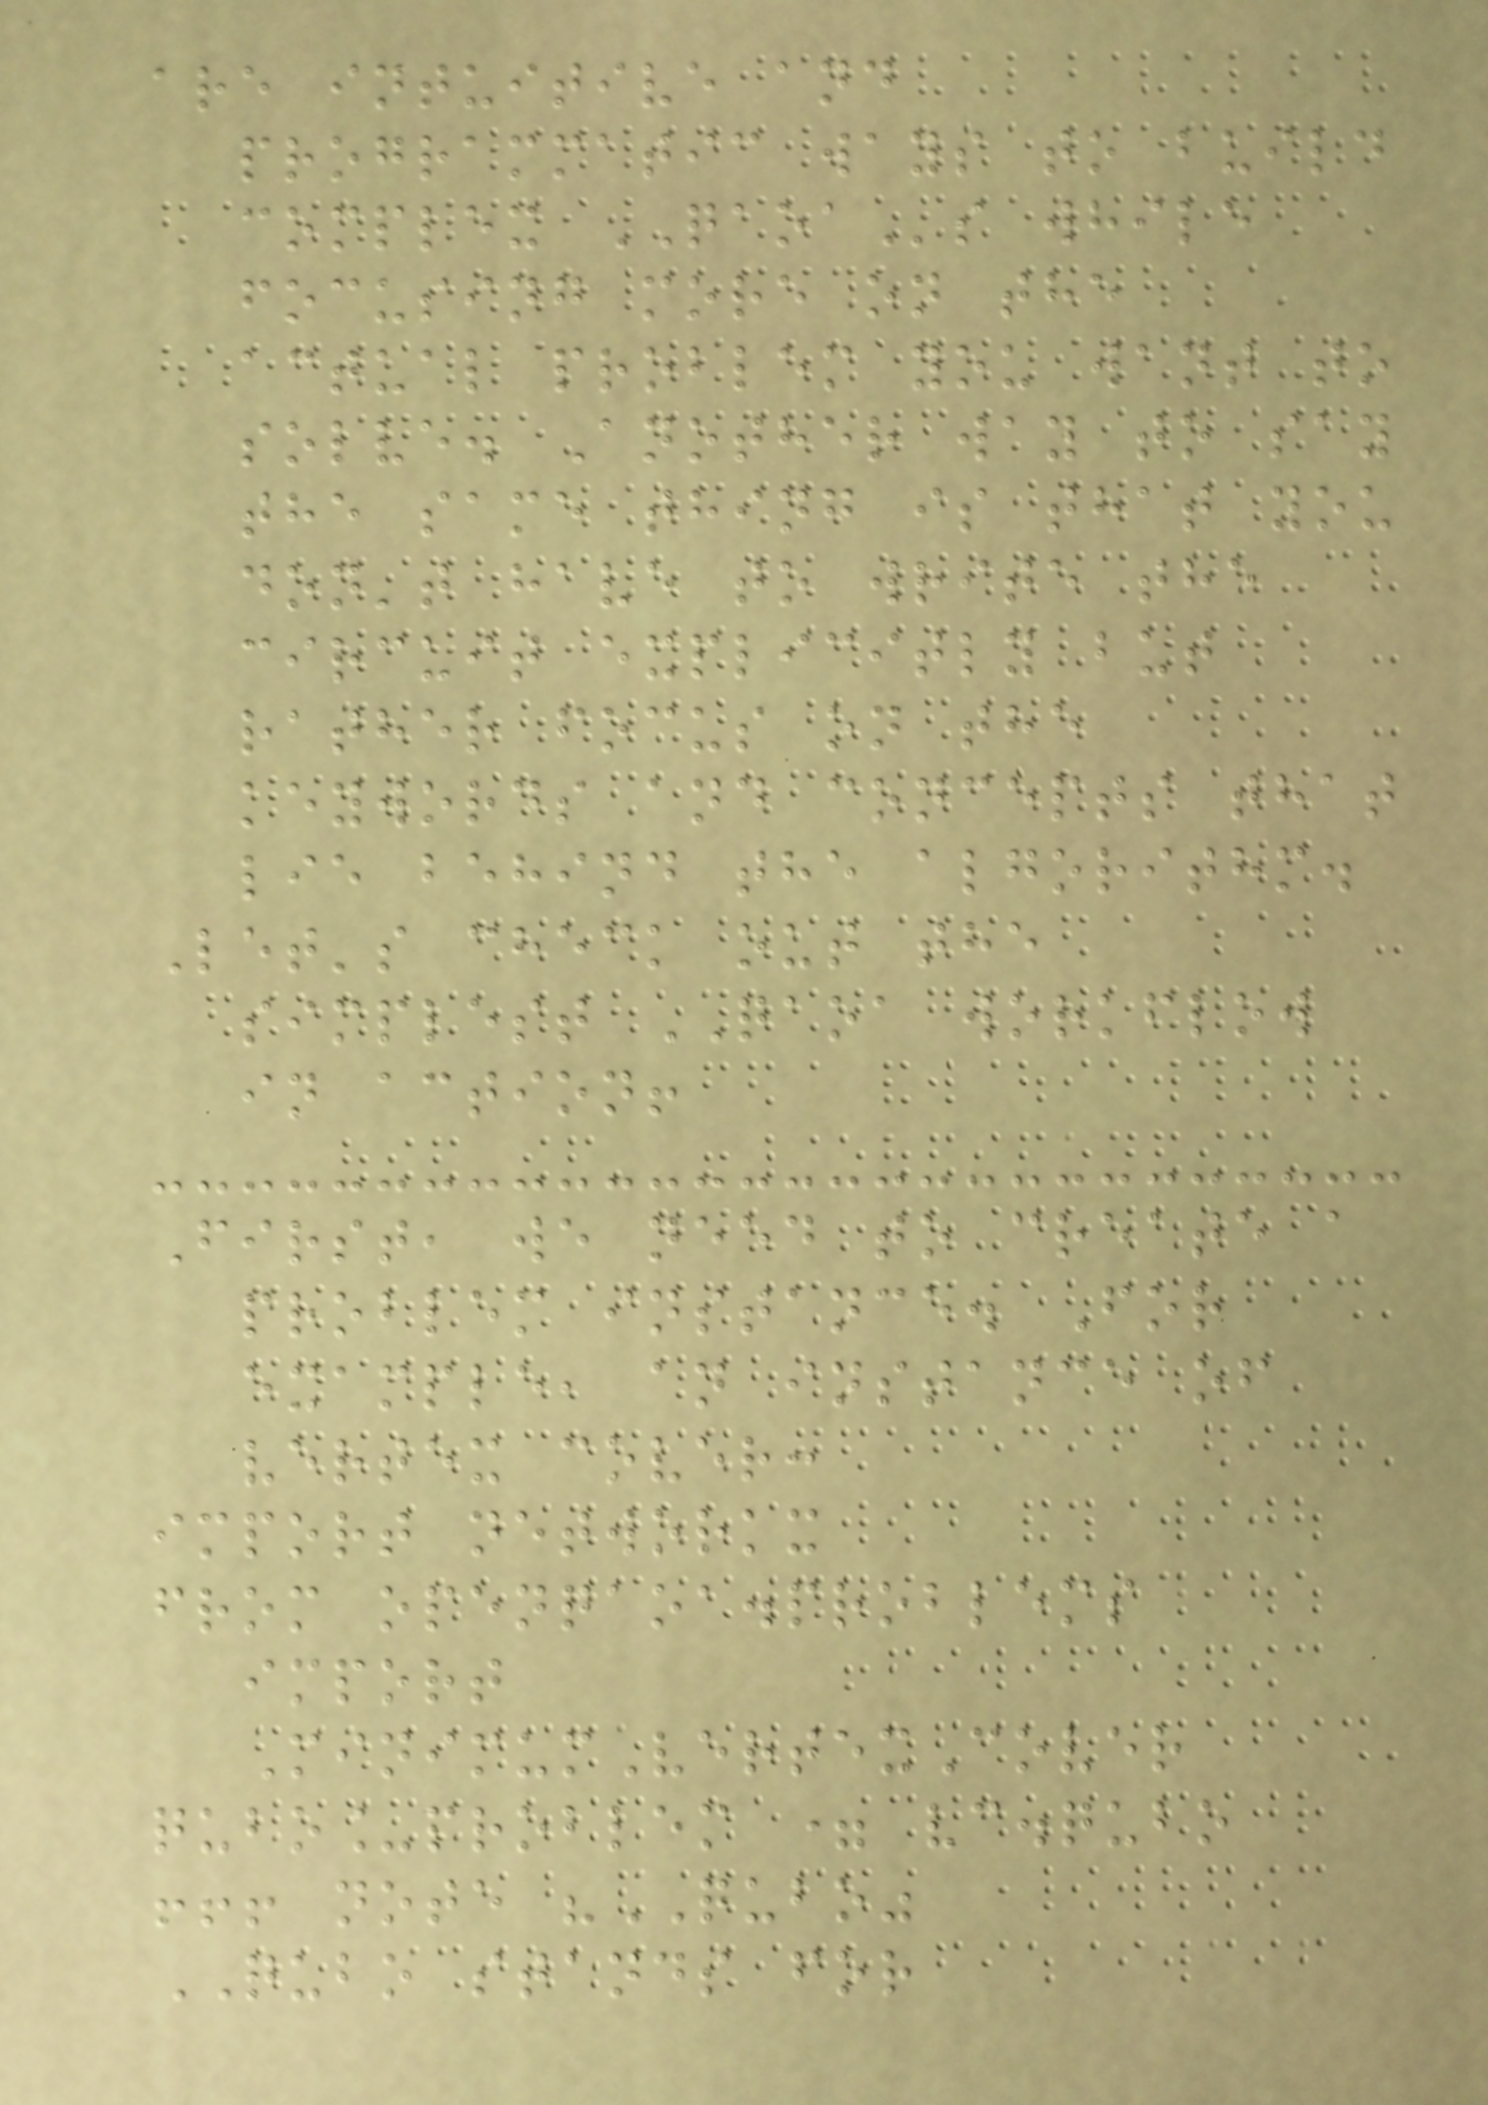are intuitive and
programmatic ways to build
complex QAOAs while
focusing more on the
actual problem you want to
solve. Another way to say
the same thing is that you
don't have to write the
circuit explicitly but
rather focus on the
keywords and concepts that
lie behind the algorithm.
Let's check out the
simplest QAOA workflow
in action!
First, we need to create a
problem instance. For
example, an instance of
vertex cover:
import networkx
from openqaoa.problems
import
MinimumVertexCover
qubo_problem = vc.qubo
!!! note "QUBO"
QUBO stands for
